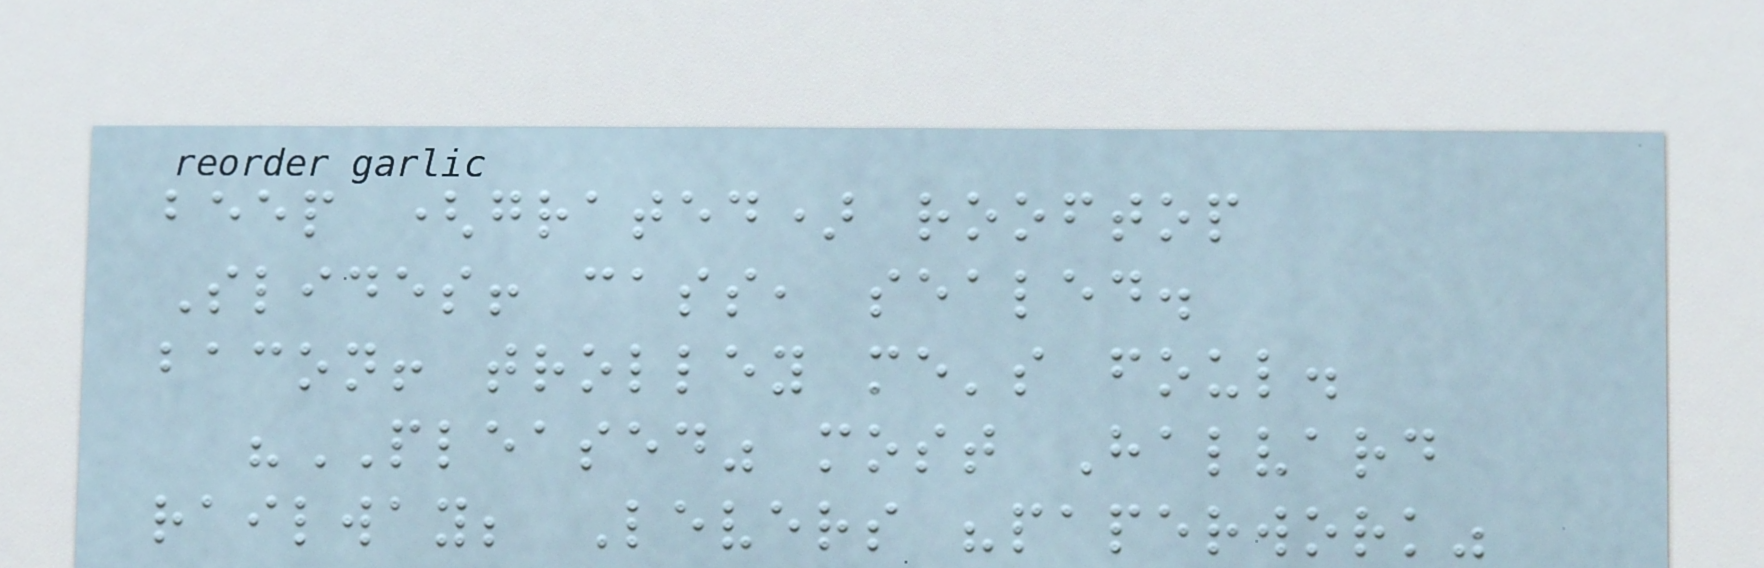beep (grated) rooftop
Slides! cass, sealed.
bacon! trolley me's foul.
"PLEASED" most Halvard
railway; Levers "paperwork"
